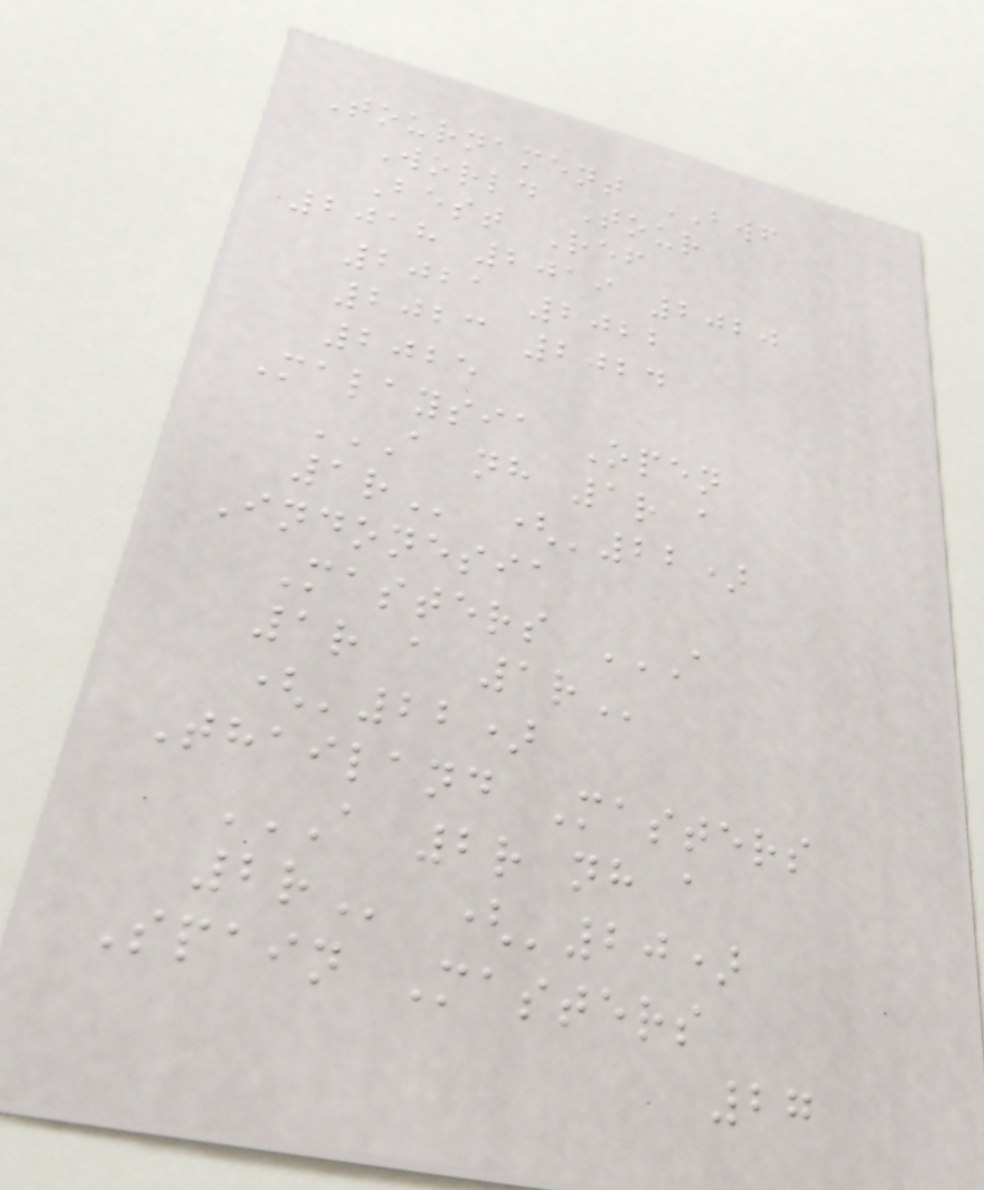Tournament BWF
World Tour
Best Ref
2018 2019 2020
2021 2022
2023 2024
2025
Malaysia Open
A NH 1R A
1R ('22)
Indonesia
Masters A
1R A 1R
('22)
Thailand Masters
A 2R NH A
2R ('20)
Spain Masters
27
